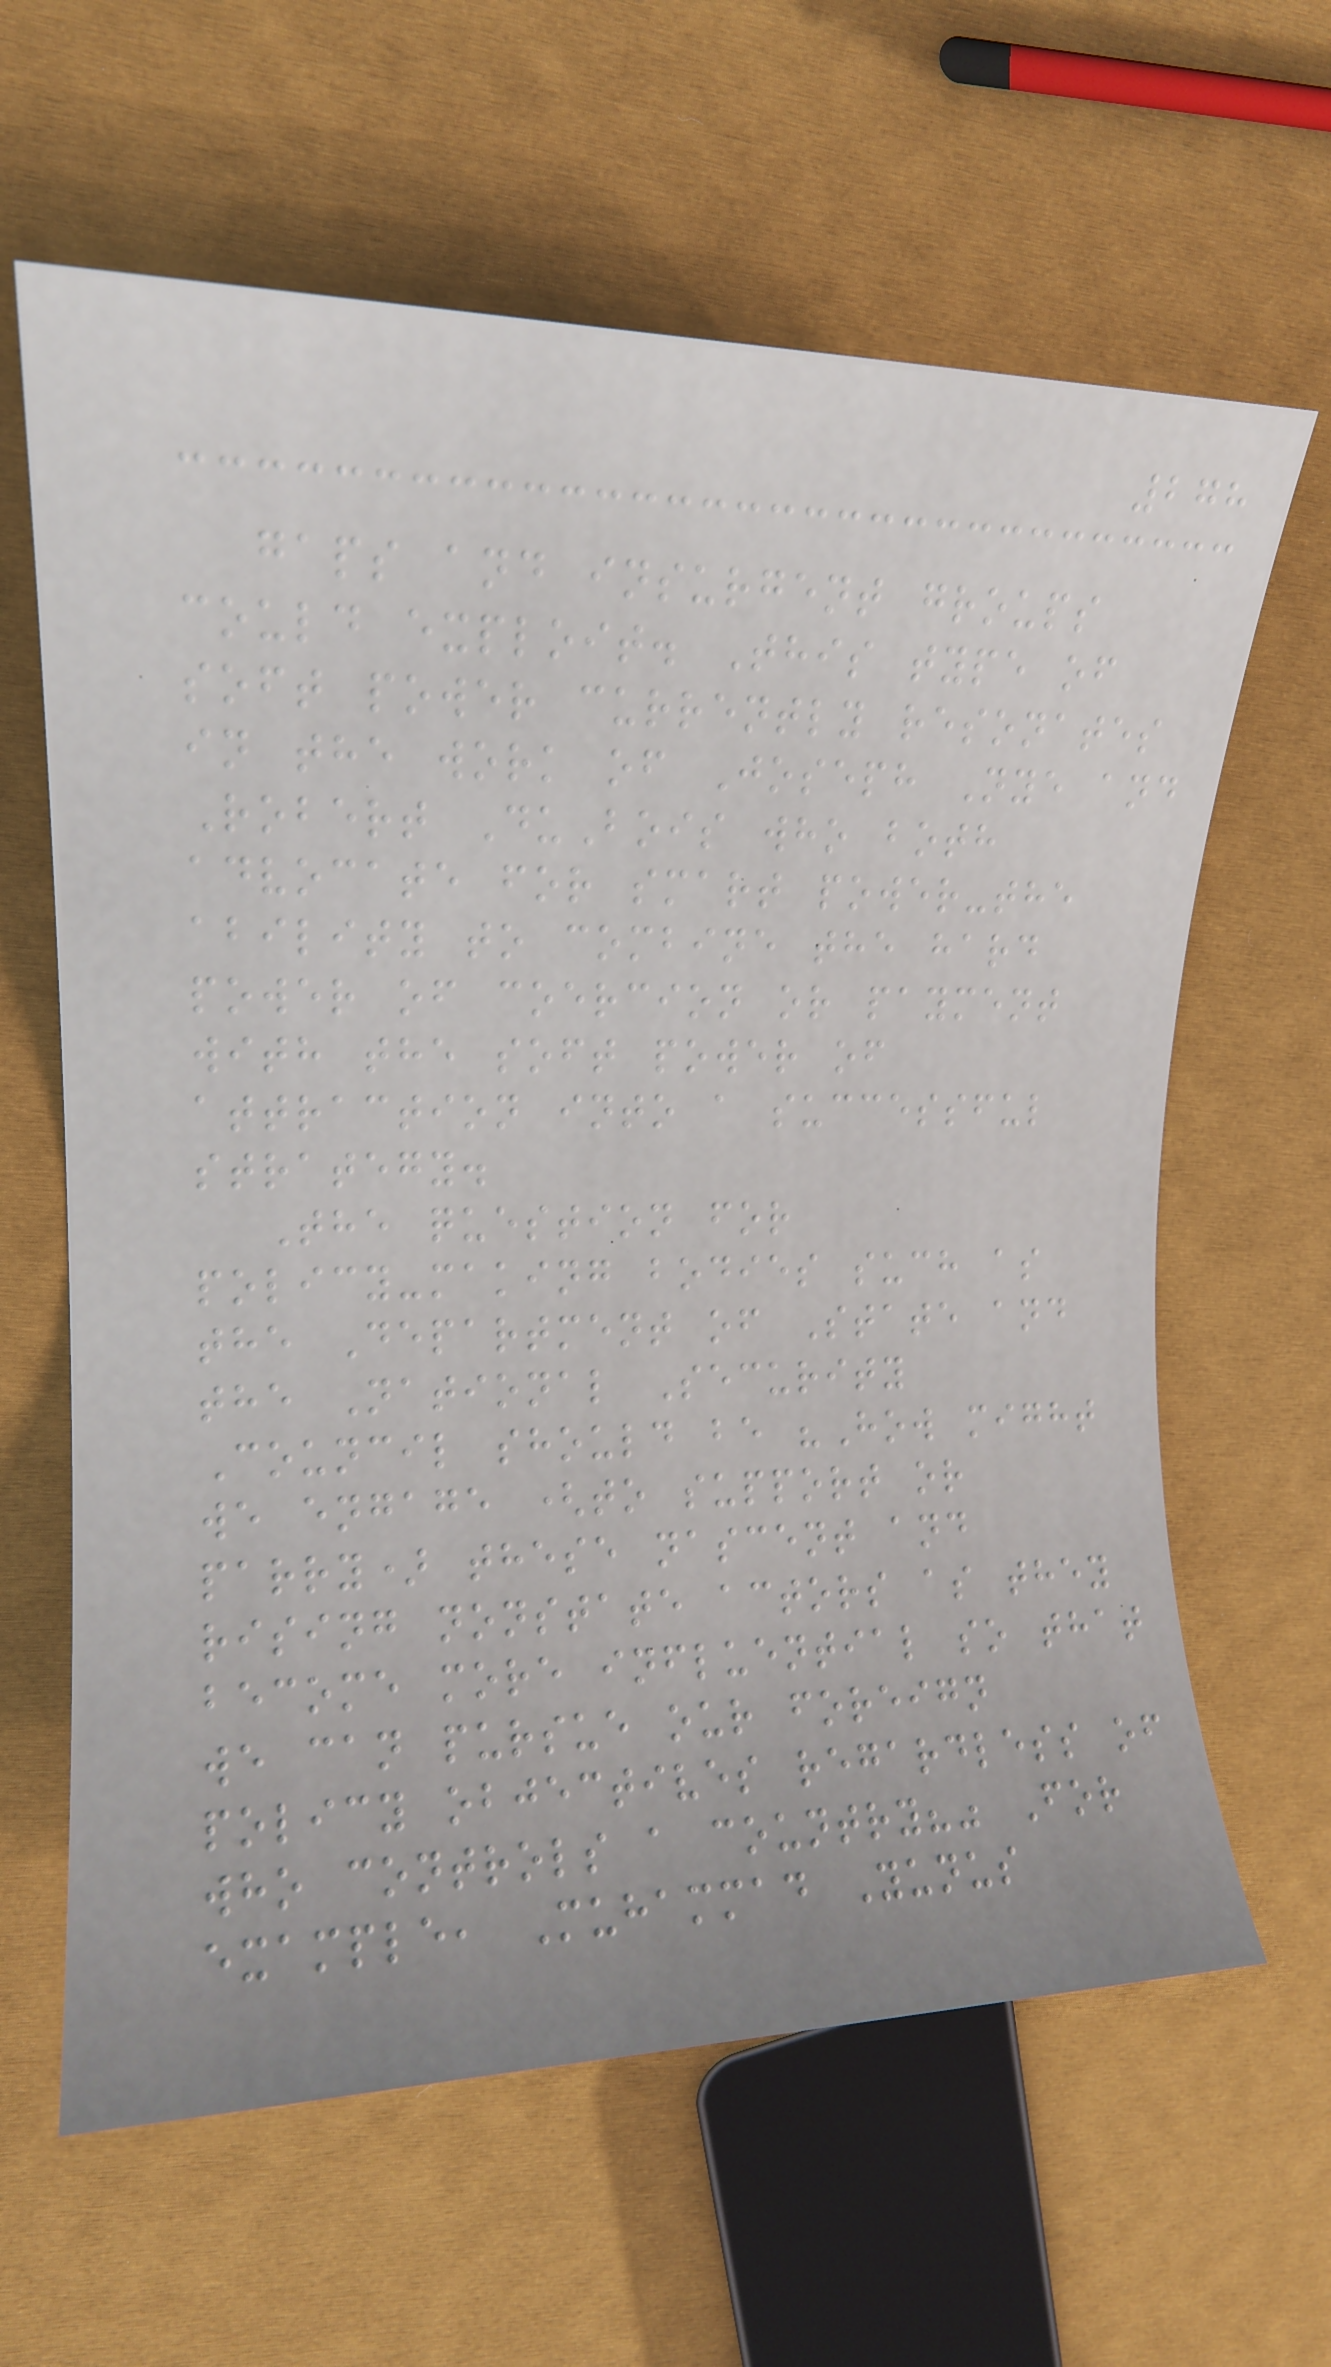278
gaps and insurgent groups
could exploit. This type of
soft power currently resonates
in the work of Joseph Nye and
Robert DuBois who both
advocate for smart power-the
ability to combine the hard
power of coercion or payment
with the soft power of
attraction into a successful
strategy.
The question for
policy-making bodies such as
the Department of State and
the National Security
Council should be "How might
we engage (to support or
parry) these nascent and
rising nonstate actors as they
become more influential so that
we can pursue our foreign
policy objectives regardless of
who controls a country?" For
example, Muhammad Yunus
